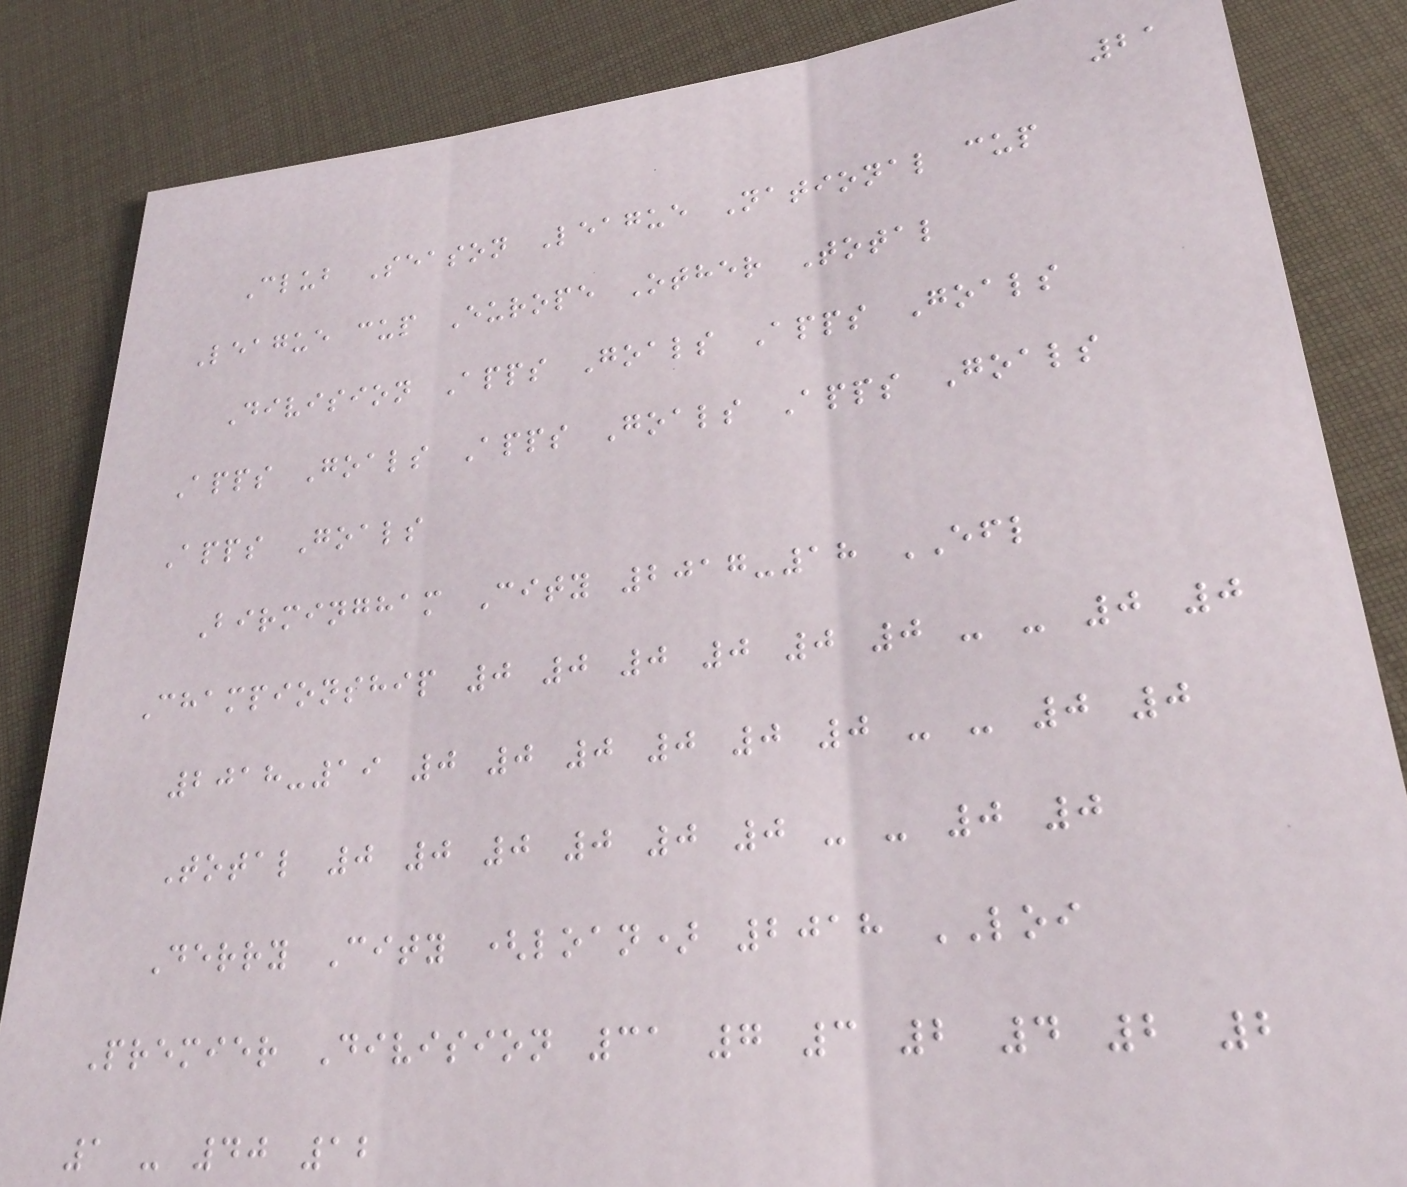21
Club Season League National cup
League cup Europe Other Total
Division Apps Goals Apps Goals
Apps Goals Apps Goals Apps Goals
Apps Goals
Birmingham City 2017-18 EFL
Championship 0 0 0 0 0 0 - - 0 0
2018-19 0 0 0 0 0 0 - - 0 0
Total 0 0 0 0 0 0 - - 0 0
Derry City (loan) 2018 LOI
Premier Division 31 7 3 2 4 2 2
1 - 40 12
